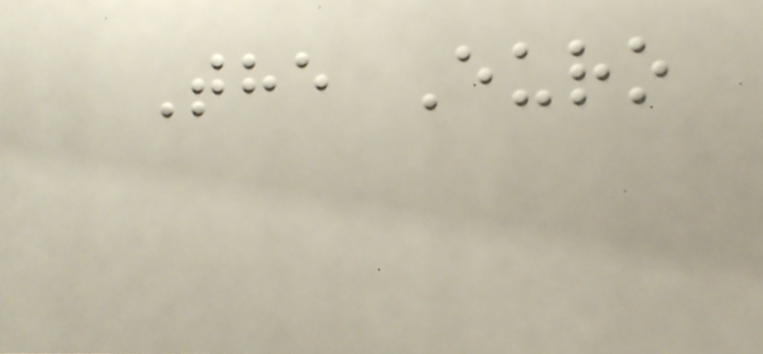The Euro
